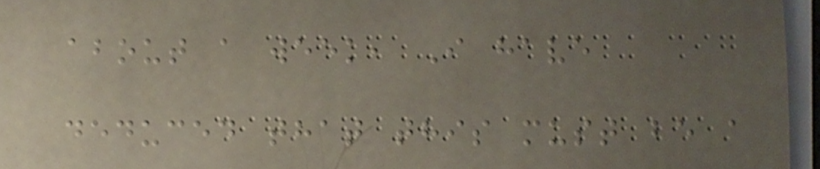about a week, I have
deduced that this must be a
